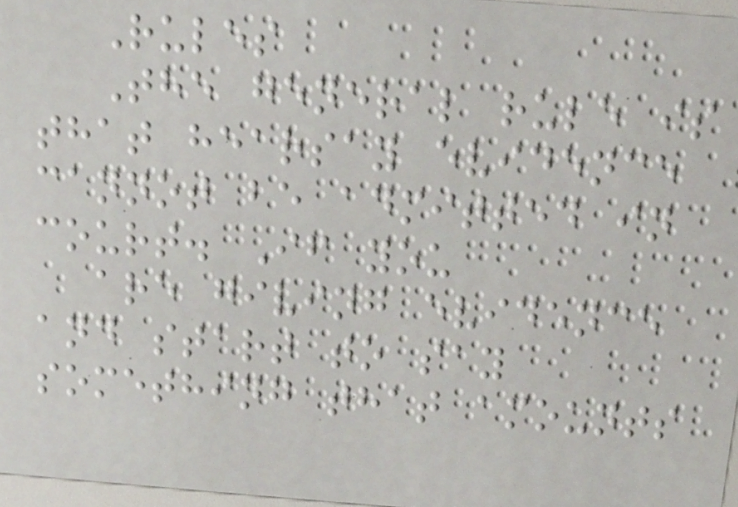Rules
The general rule is
that hearsay evidence
cannot be admitted in
court. If you
are giving evidence
and start to say
something that amounts
